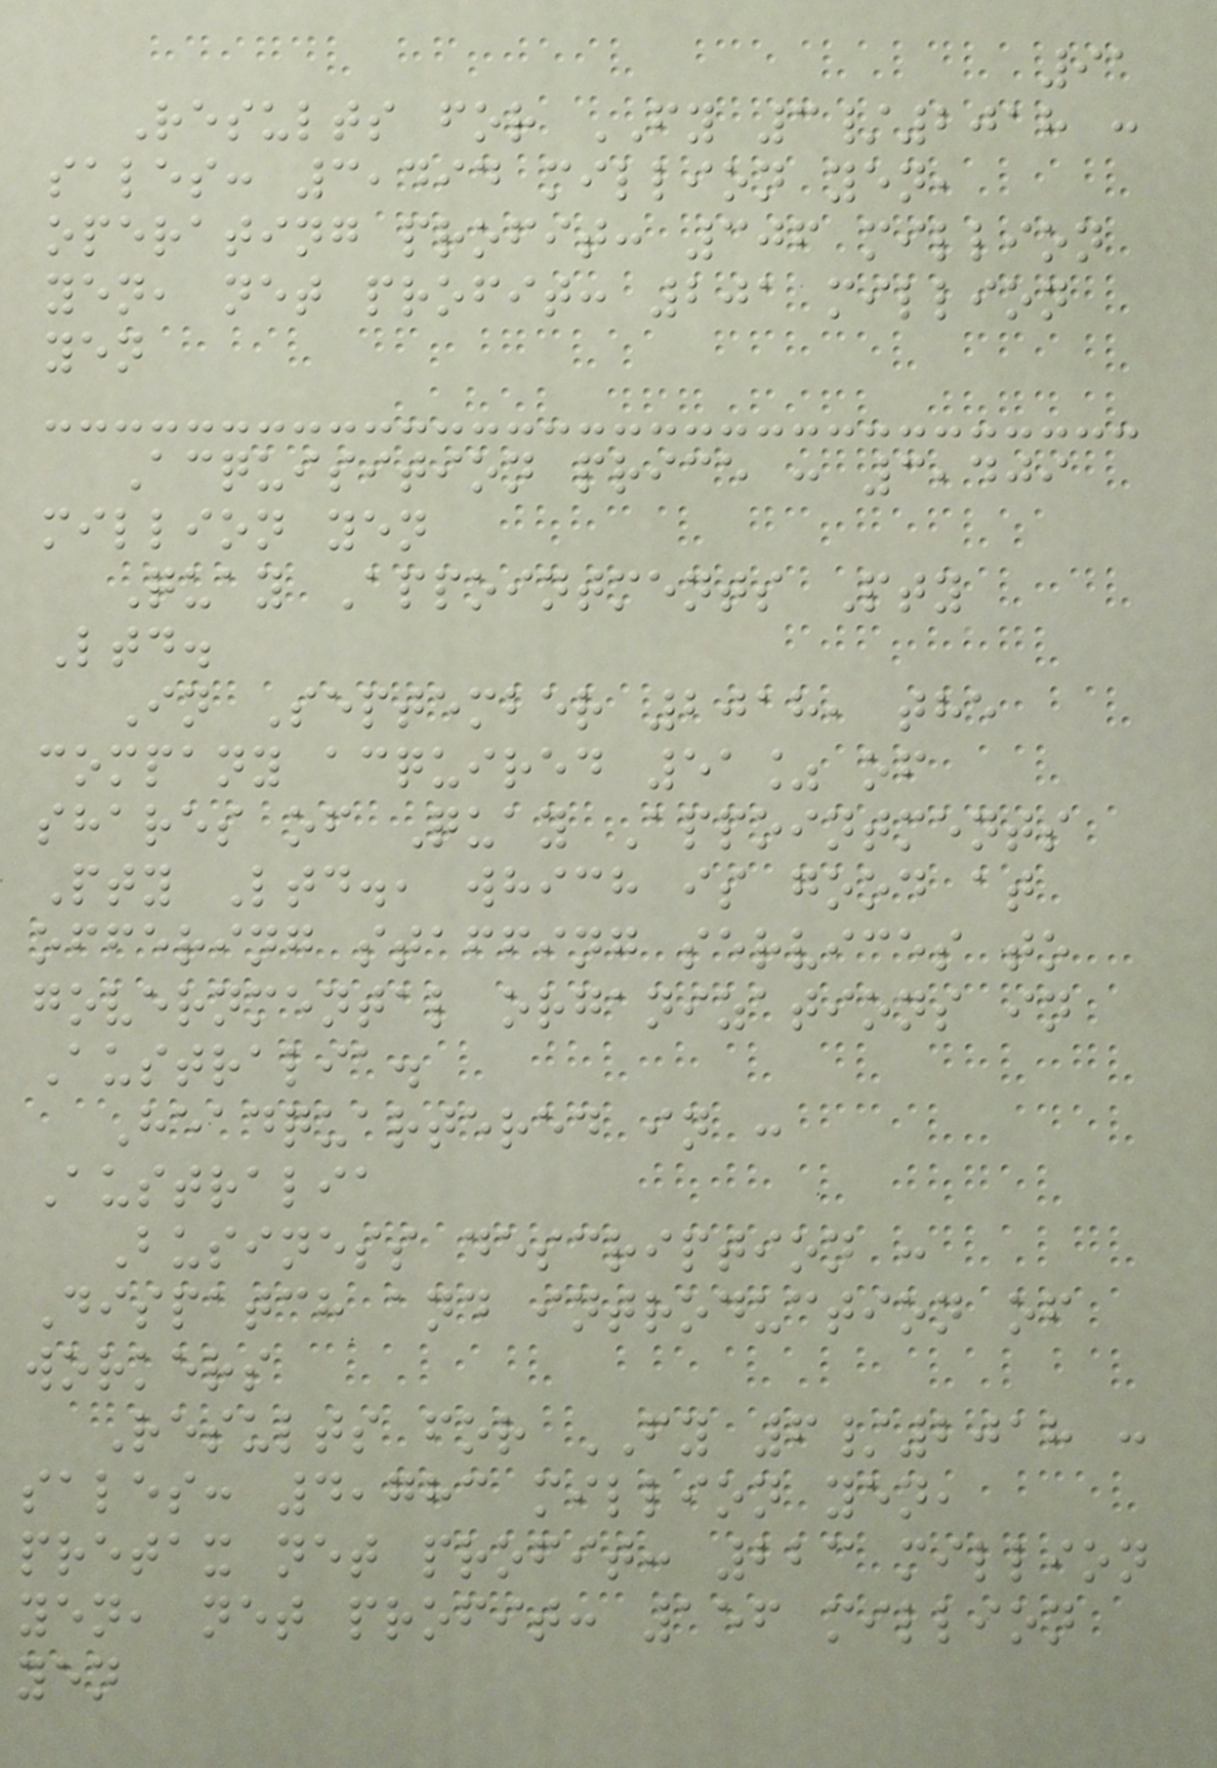91
Results for FY 3/2018 :
sales: 3,494 million yen,
operating profit: 306 million
yen, net profit: 201 million
yen
Acquisition price : 3,409
million yen
Quay Appointments Pty
Ltd.
In September 2018, the
company acquired 51% of
shares of Quay Appointments
Pty Ltd., which is good at
offering staffing services to
governmental organizations in
Australia.
Headquartered in :
Australia
Business description :
Dispatch and introduction of
workers
Results for FY 6/2018 :
sales: 4,783 million yen,
pretax net profit: 223 million
yen, net profit: 156 million
yen
